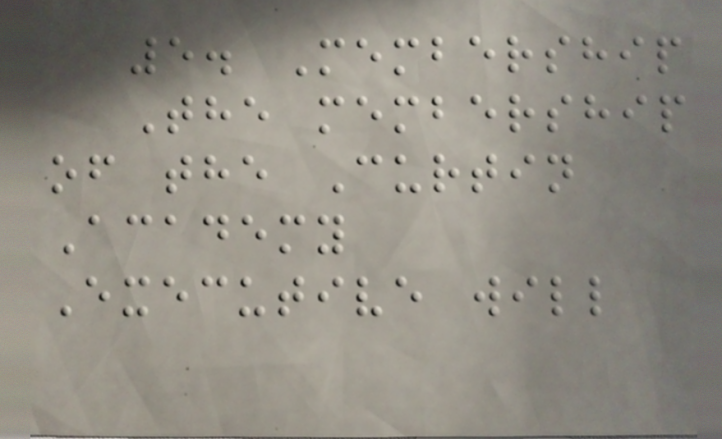5. Membership
The membership
of the Curtin
Academy
Executive will
